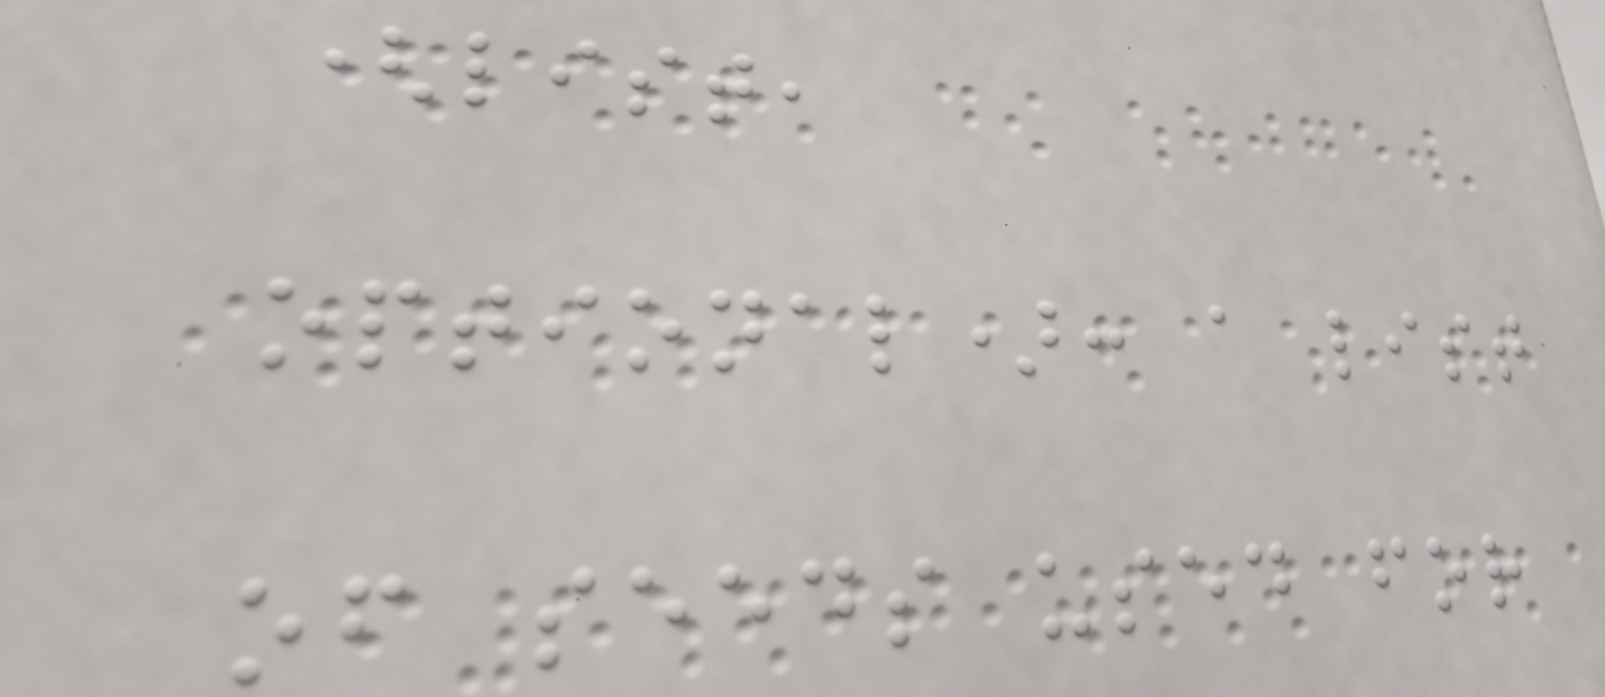(list,
optional): a list
of seeds used for
